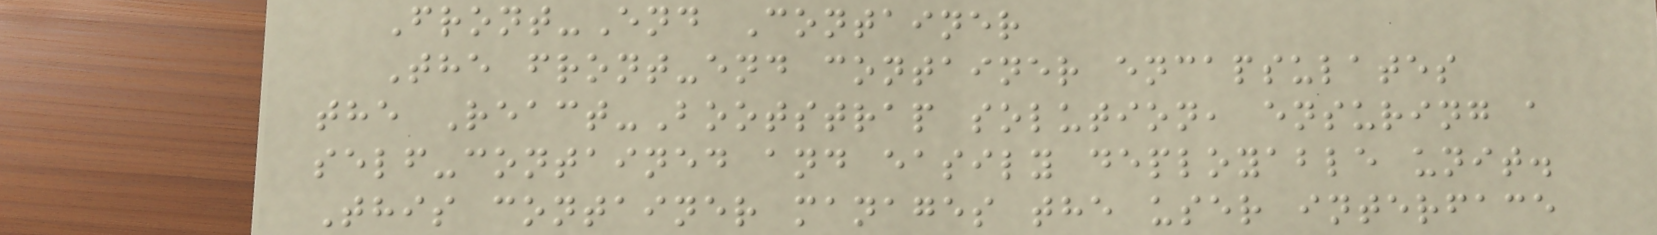Front-End Container
The front-end container encapsulates
the React-Bootstrap solution, ensuring a
self-contained and easily deployable unit.
This container manages the user interface
